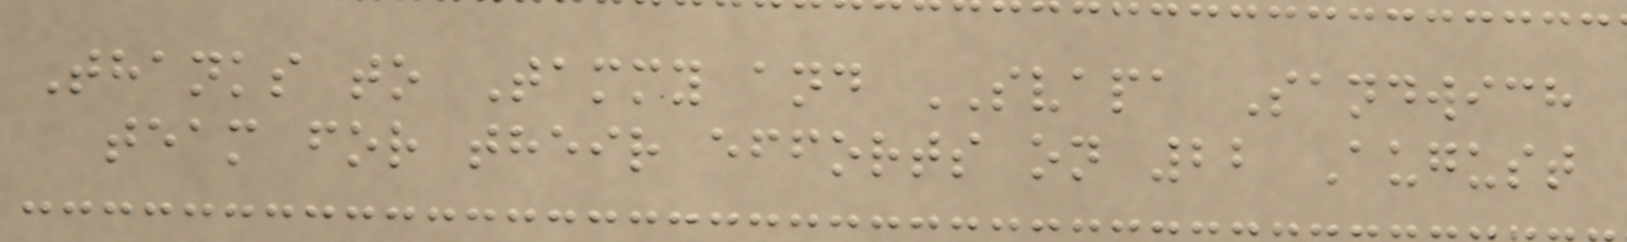Thanks to Tammy and SVAPA Sandwich
team for their efforts on 22 August
